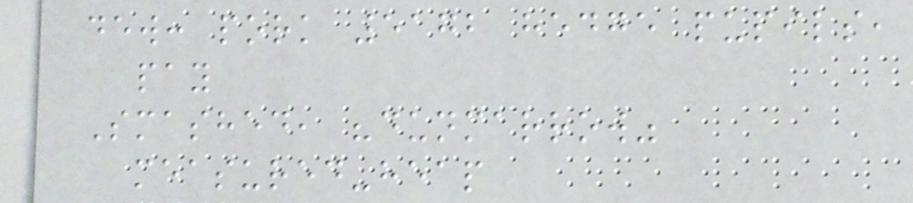dew: pork 5172 hedge pupils,
pay
Smashed, "dunmarrow"
measured-heap
